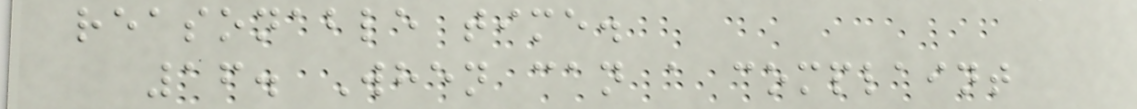reasonable time.
16. When can a complaint
